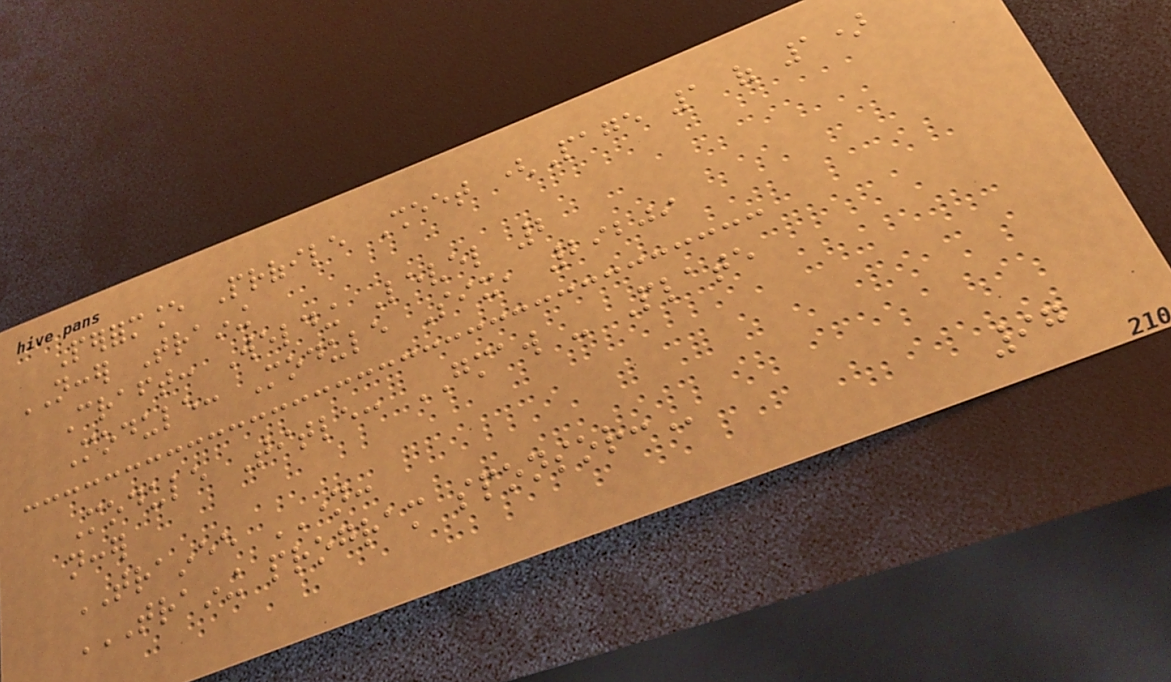Performance Profile Sheet (Page 1 of 1)
NCCER Training
Craft: Welding Level 2
Module: Module Six, 29209
Module Title: GMAW - Plate
nccer
TRAINEE NAME:
TRAINING PROGRAM SPONSOR:
97
